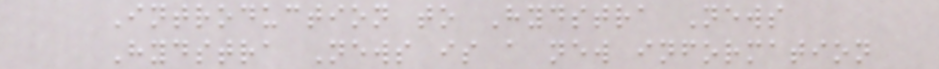Introduction to Hydstra News
Hydstra News is a new information
